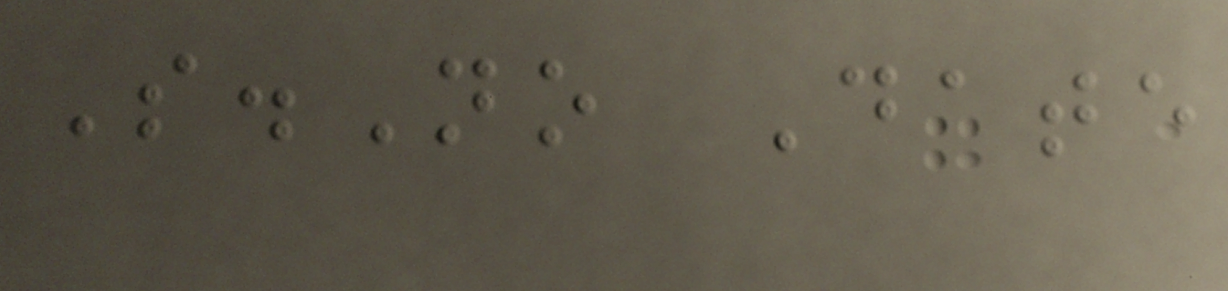S.No Date
